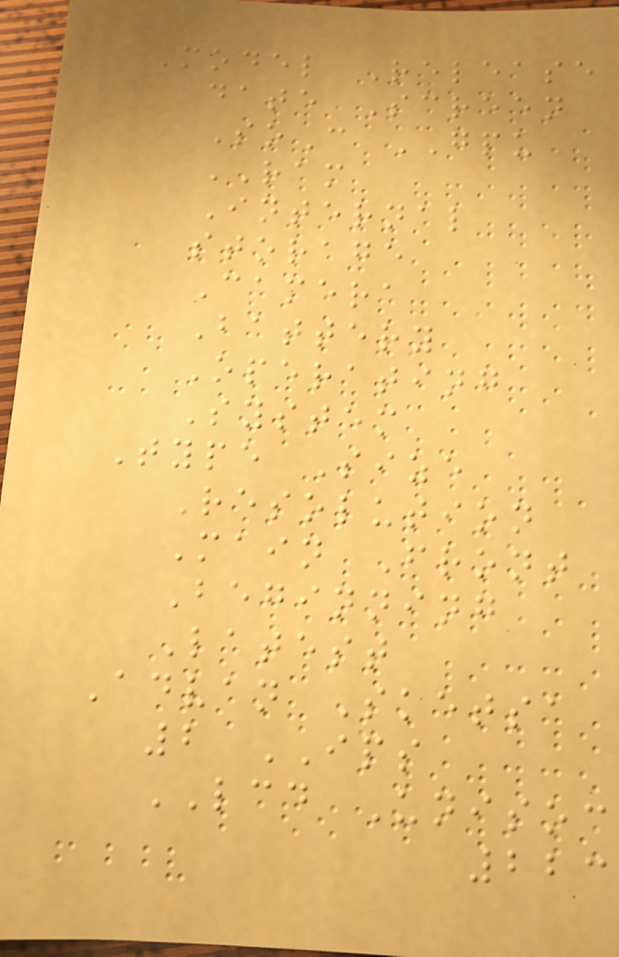Model Release
date Screen
SoC GPU
RAM
Internal
storage
Camera
Battery
Operating
System
Type Size
Resolution
Main Front
Beginning
Latest
Advan Sketsa
2 IPS
LCD Unisoc
223
